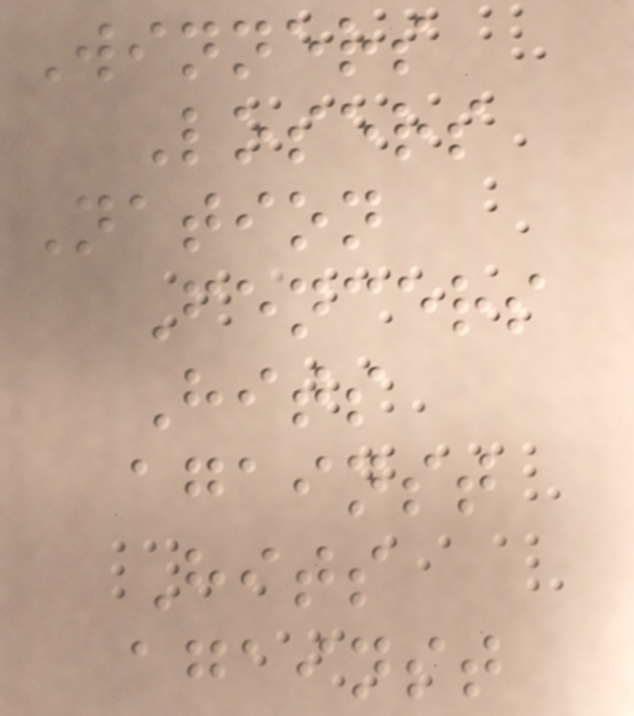Winners
Losers
Nation
Fencers
Hits
against
Hits
against
